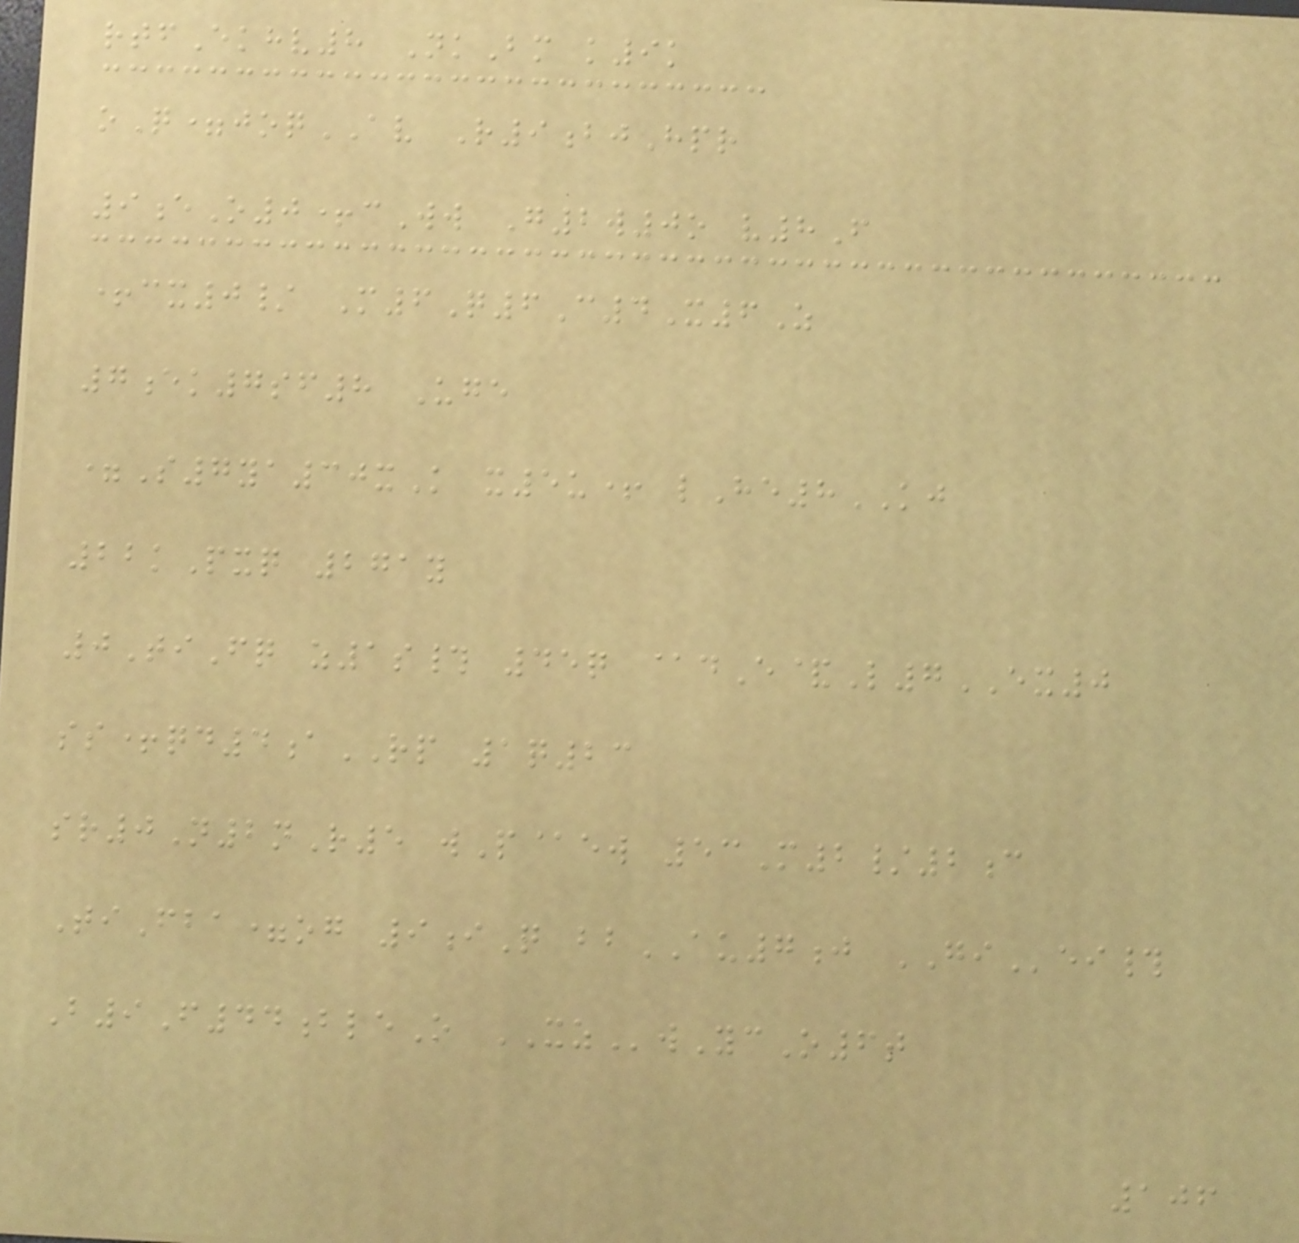rtfEkhv8 NkBm k9k
oQ=joqAV R9bjHpr
9eO0+cWw G2w0o v8F
+cx0/ M6Q6C4X6Z
7ek7sf8 Uge
=S7ya30xK x5u+ lHe8KJ
22kPxq 271y
0TiFq z1s# 45q @dE&L7EX0
ss+qd4aRP 1q23
sr0N2nR5 wP@ew 53M2/2c
TiFba=og 9iQ bbAU7j GIei#
B9F44bleO XZwYcO6t
106
